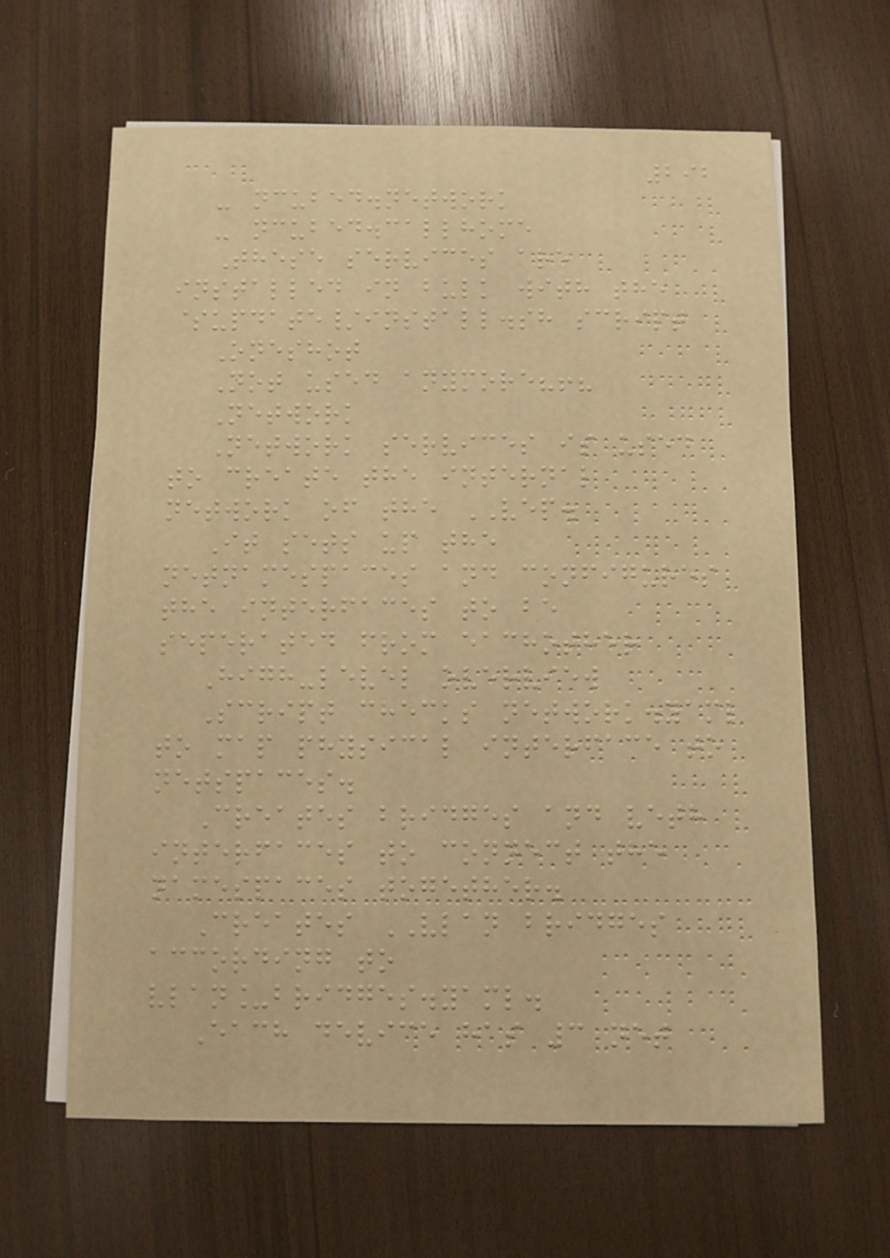292
- ncubed.network
- ncubed.callhome
These services are
installed in bulk with the
$update/install.sh script
Oneshot
Not used anymore?!?
Network
Network services is used
to create the internal
network of the VEP.
It sets up the
netnamespaces and configures
the interfaces to be
seperated from eachother
High-level overview
Script checks network.yaml
to map physical interface to
netspaces.
Creates bridges and veth
interfaces to connect the
namespaces together.
Creates VLAN bridges
according to
vlan_bridges.yaml.
Each device has 3 net
